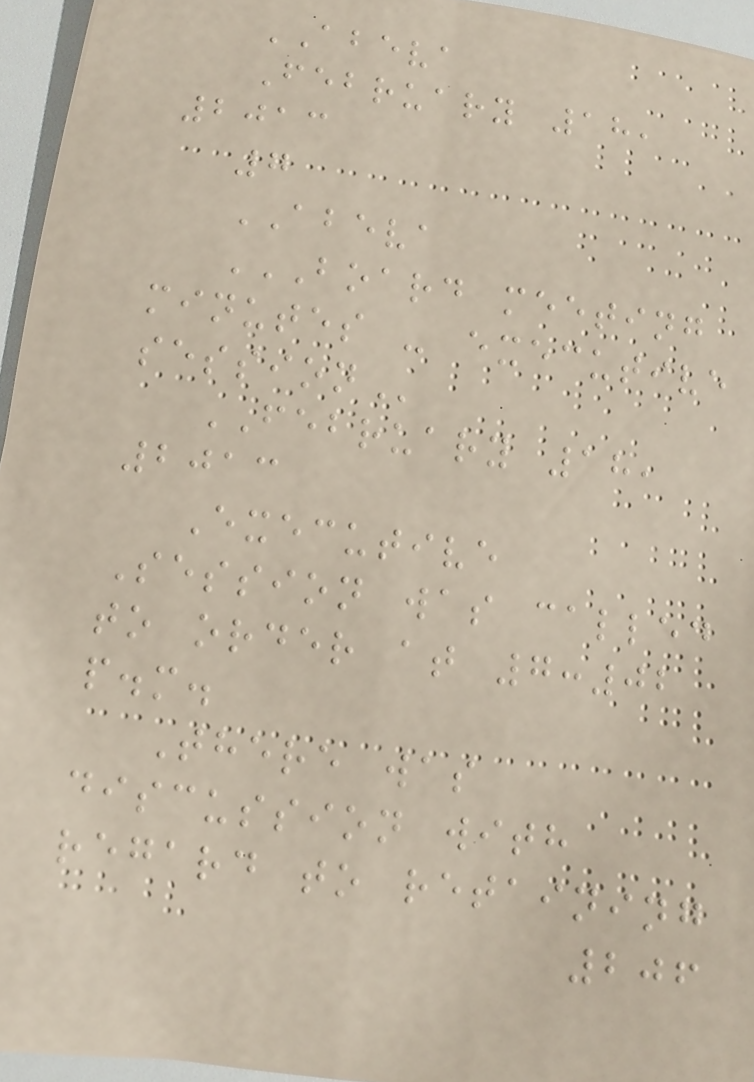ABEVA
February 18,
2013
7
ABEVA
BOARD MEETING
MINUTES - EXECUTIVE
SESSION
FEBRUARY 18,
2013
Executive
Session was called
to order at 7:02
p.m.
There was
discussion with
regard to retaining
206
